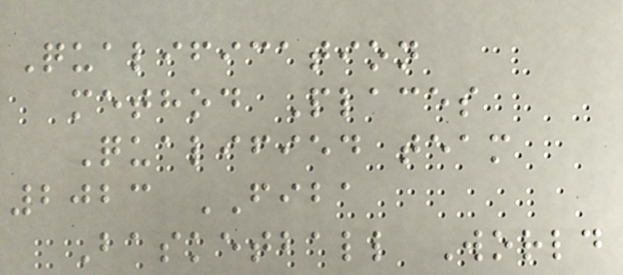Qualification
method Places
Qualified team
2023 FIBA
Basketball World
